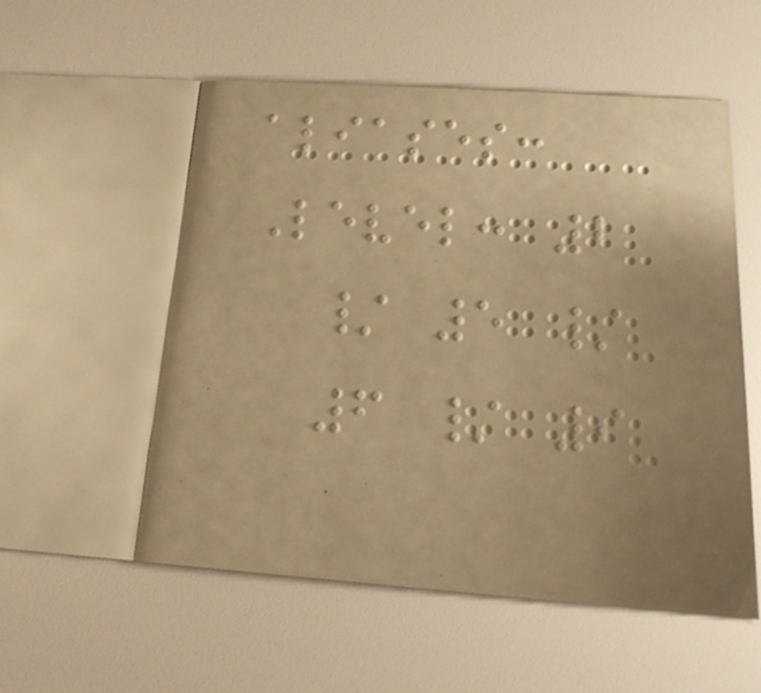aliases:
Level: 2
/ 5 /
6 / 9
